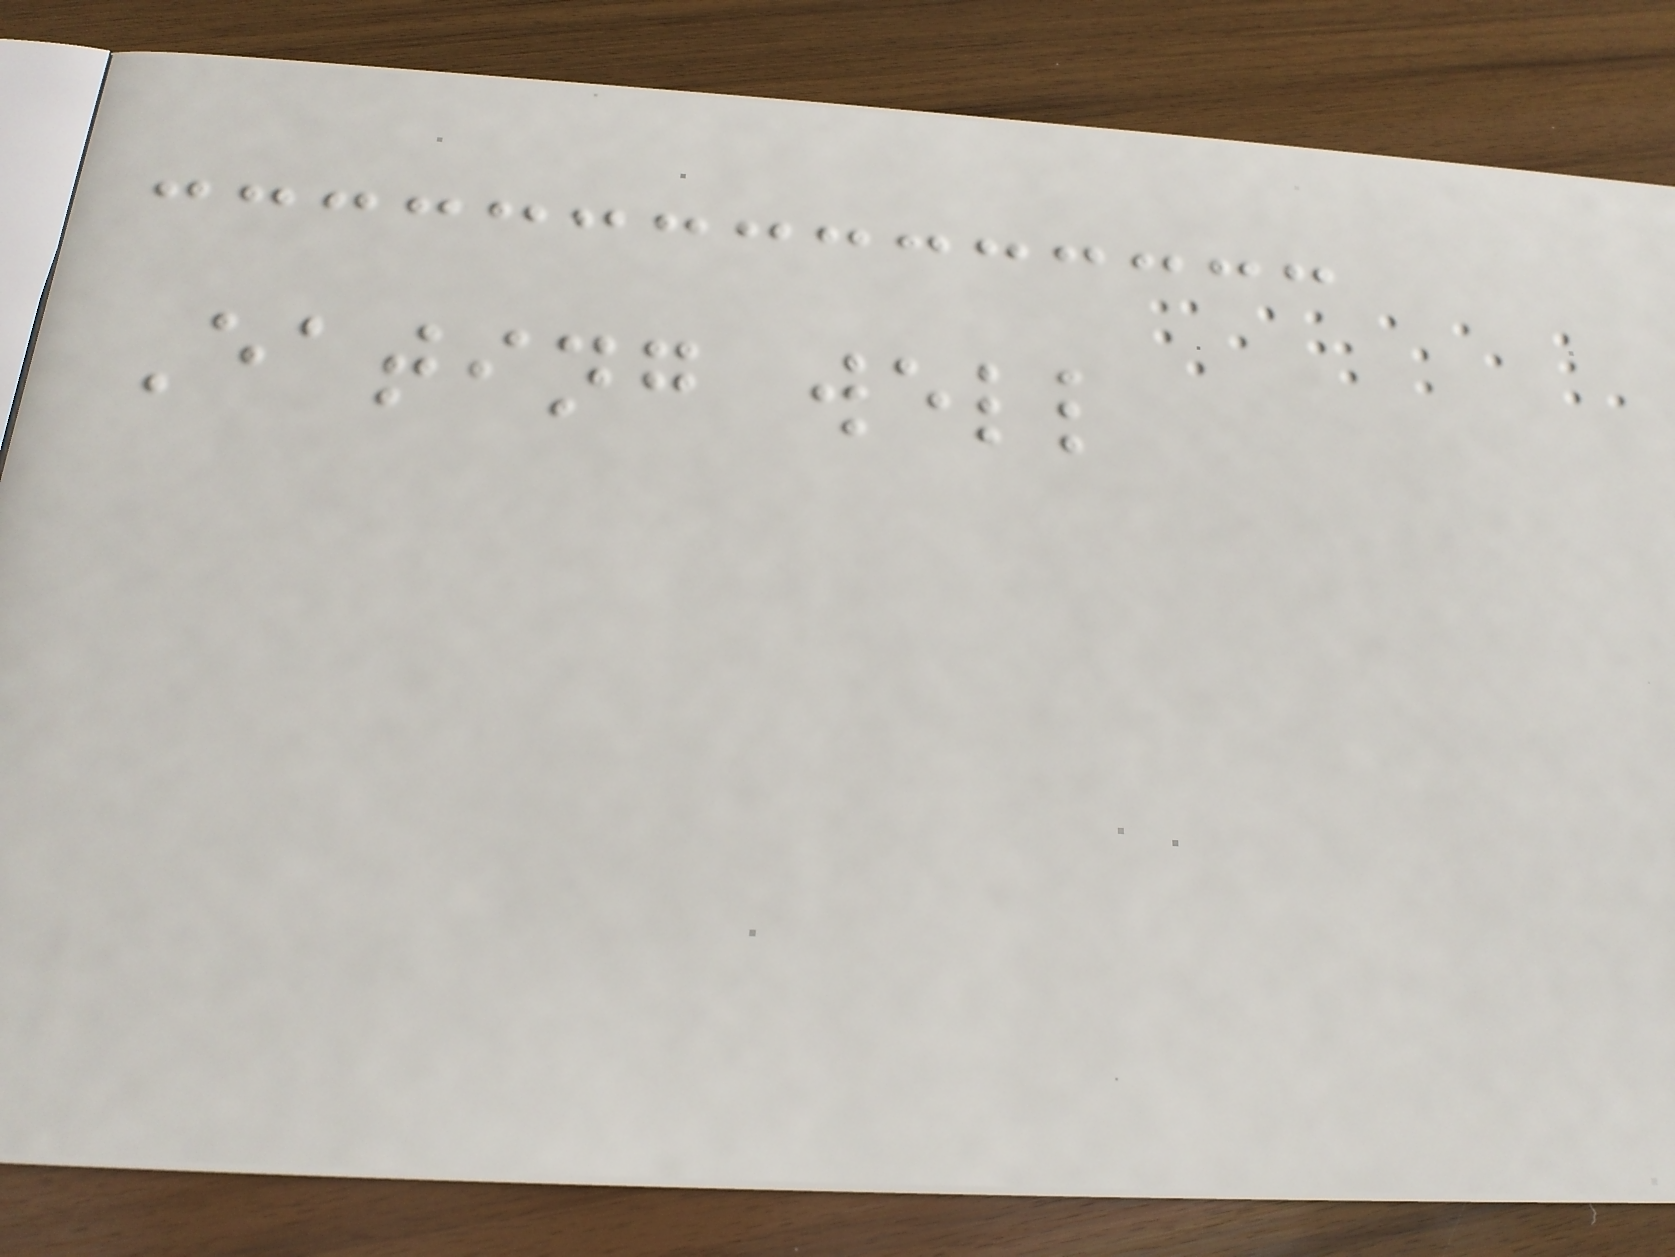Eating well
